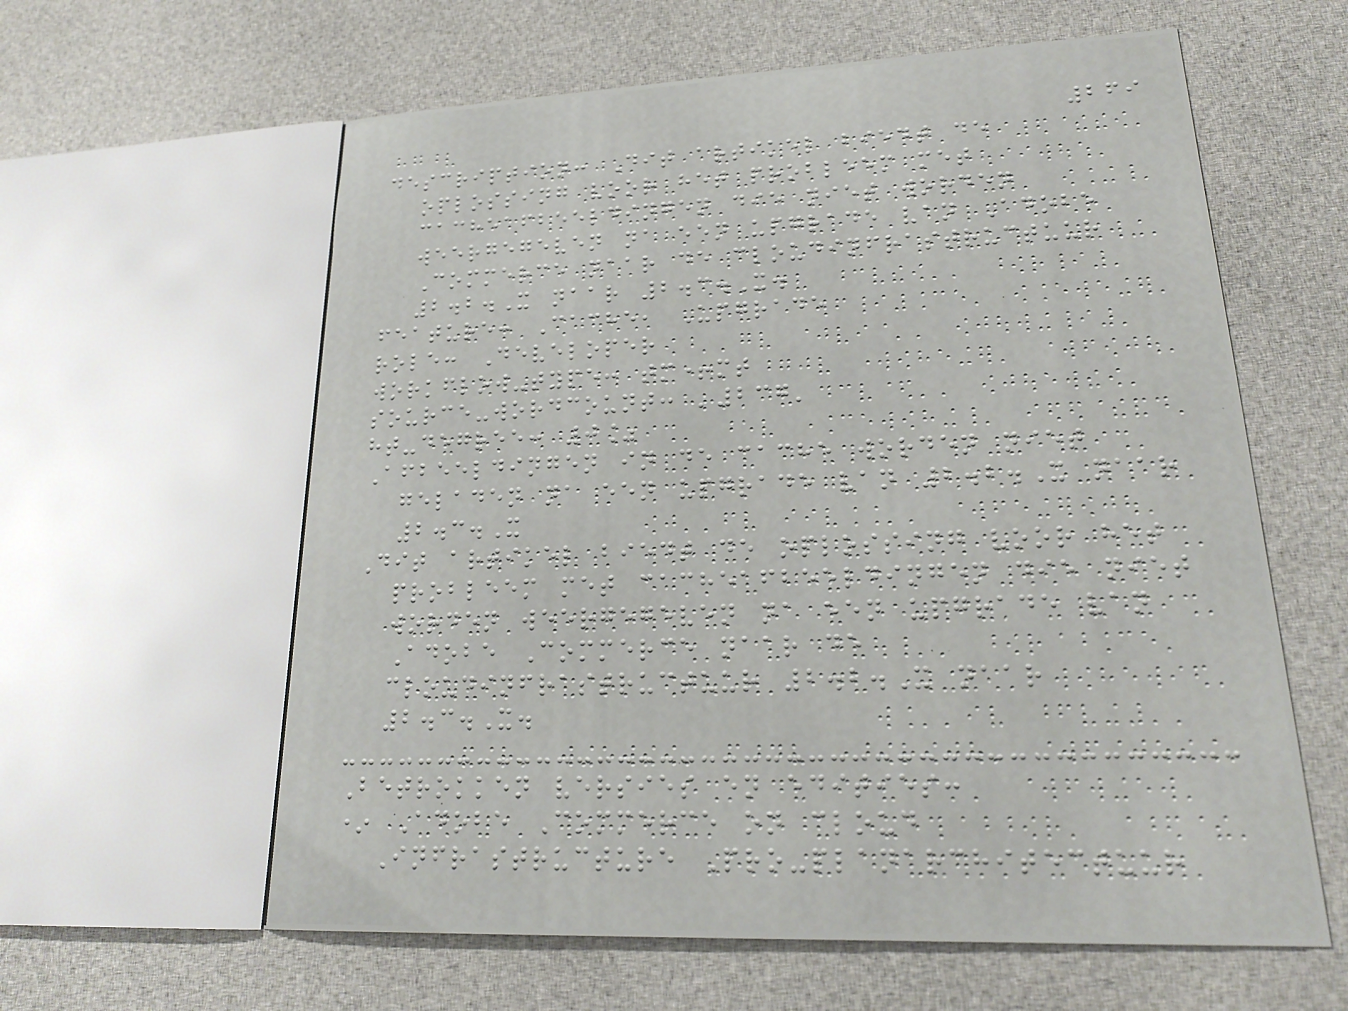269
description: Dit artikel biedt de
oplossing voor het probleem met
cacheafbeeldingen die niet worden
weergegeven na een upgrade van Adobe
Commerce naar de cloudinfrastructuur
2.2.X naar 2.3.X.
feature: Cache, Upgrade
role: Developer
workflow-type: tm+mt
source-wordcount: '237'
ht-degree: 0%
Afbeeldingen in de cache worden niet
geladen na een upgrade van 2.2.X naar
2.3.X
Dit artikel biedt de oplossing voor het
probleem met cacheafbeeldingen die niet
worden weergegeven na een upgrade van
Adobe Commerce naar de
cloudinfrastructuur 2.2.X naar
2.3.X.
Betrokken versies en edities:
* Adobe Commerce on cloud
Infrastructure Pro-planarchitectuur
